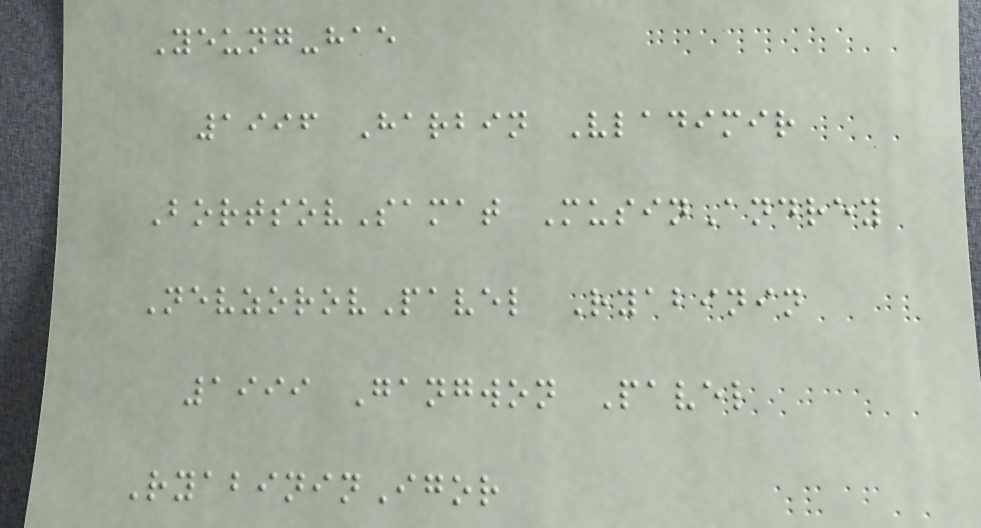Yeung-hae
1996 Harbin Vladimir
BortsovSamat MusinAndrey
NevzorovPavel Ryabinin
1999 Gangwon Pavel
RyabininIgor
